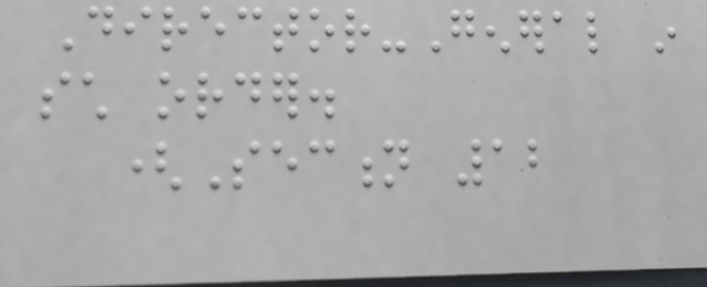Director-General in
such order.
(Section 12
